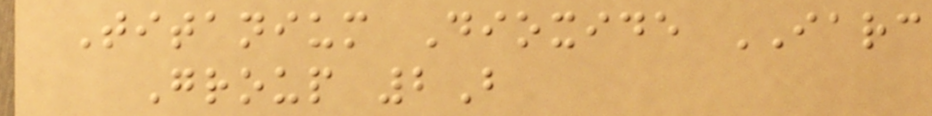Titanium Dioxide IARC
Group 2B
